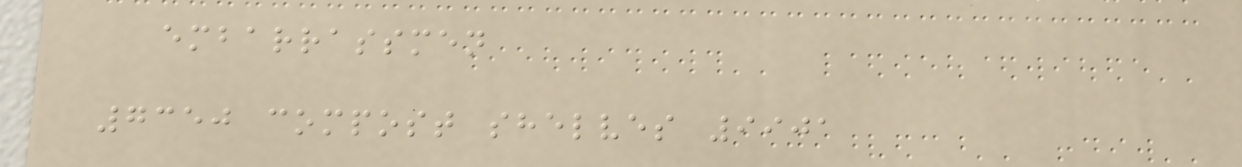embarrassmen
7350 compost shelves 9901
